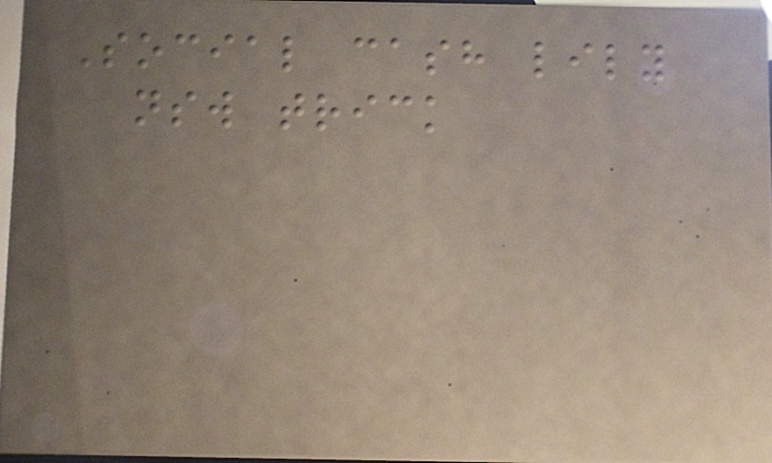Social cash lily
nsw trick
